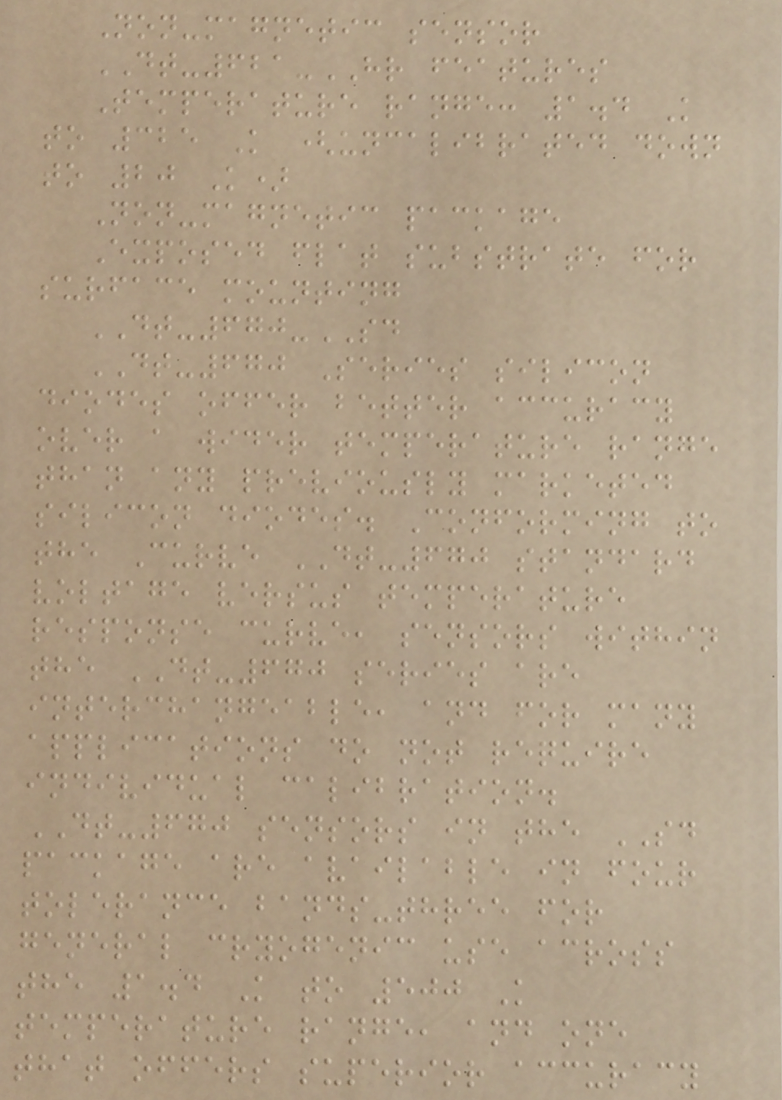Non-magnetic sensor
DT-621-HR features
Temperature range: 1.4 K
to 325 K (uncalibrated down
to 20 K)
Non-magnetic package
Exposed flat substrate for
surface mounting
DT-670-SD
DT-670 Series silicon
diodes offer better accuracy
over a wider temperature range
than any previously marketed
silicon diodes. Conforming to
the Curve DT-670 standard
voltage versus temperature
response curve, sensors within
the DT-670 series are
interchangeable, and for many
applications do not require
individual calibration.
DT-670 sensors in the SD
package are available in four
tolerance bands-three for
general cryogenic use across
the 1.4 K to 500 K
temperature range, and one
that offers superior accuracy
